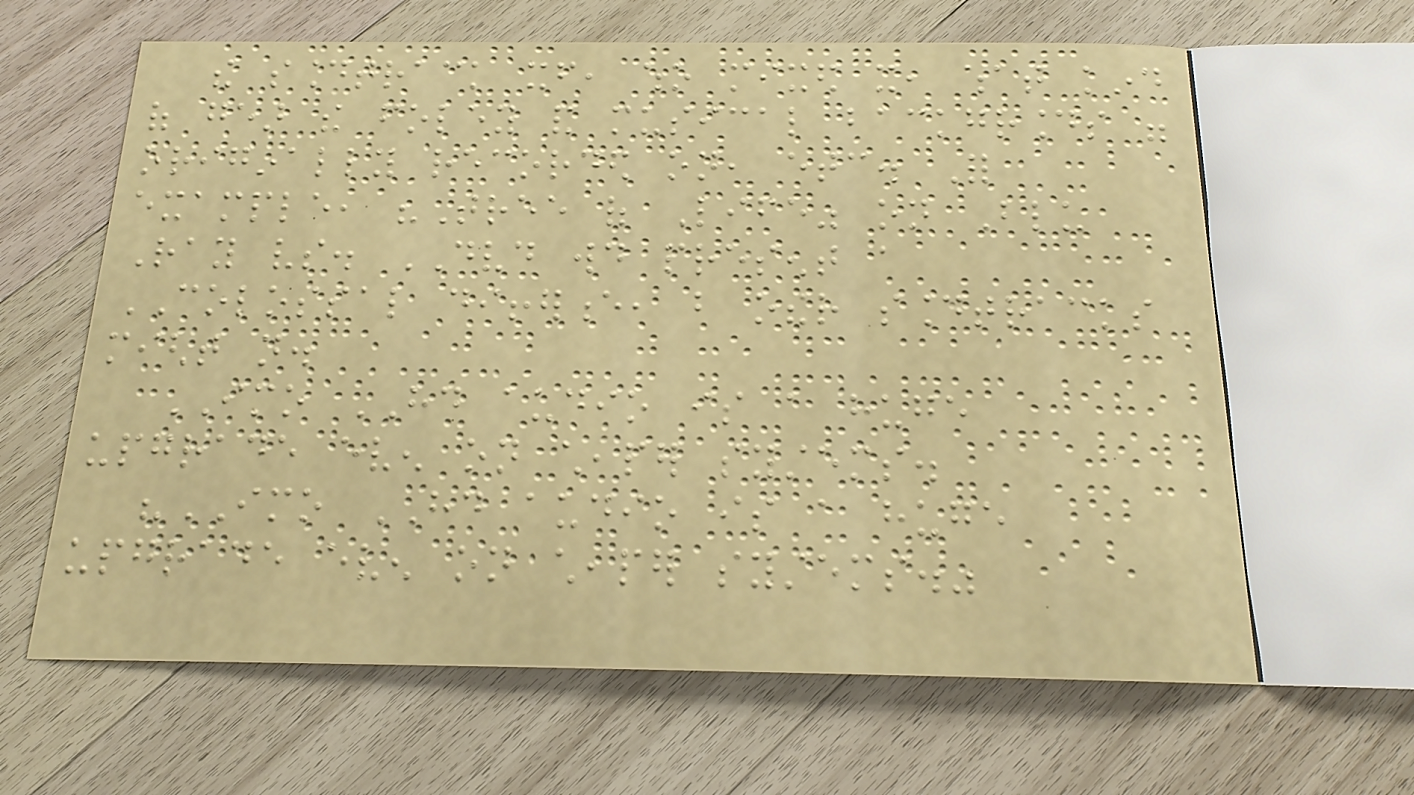the soundtrack itself, who mixed it, what kind
of gear the foley and musical backgrounds were
originally recorded on, etc. For
example, "Tree of Life" on Blu
Ray vs. DVD would present a
COLOSSAL difference, but other soundtracks
might not.
IMO HD audio is a huge
upgrade even on cheaper systems.
"IMO HD audio is a huge
upgrade even on cheaper systems."
